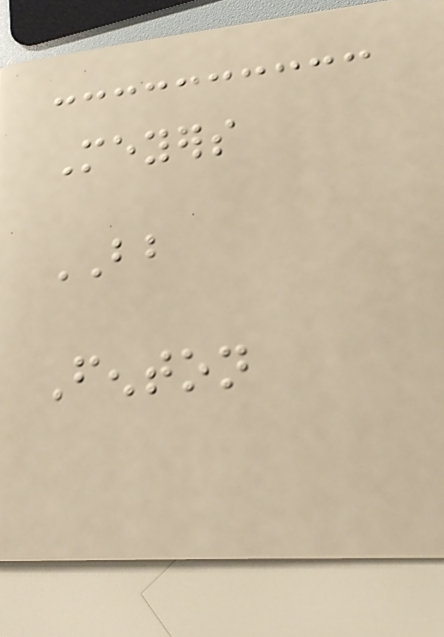Meyers
BB
Fenton
